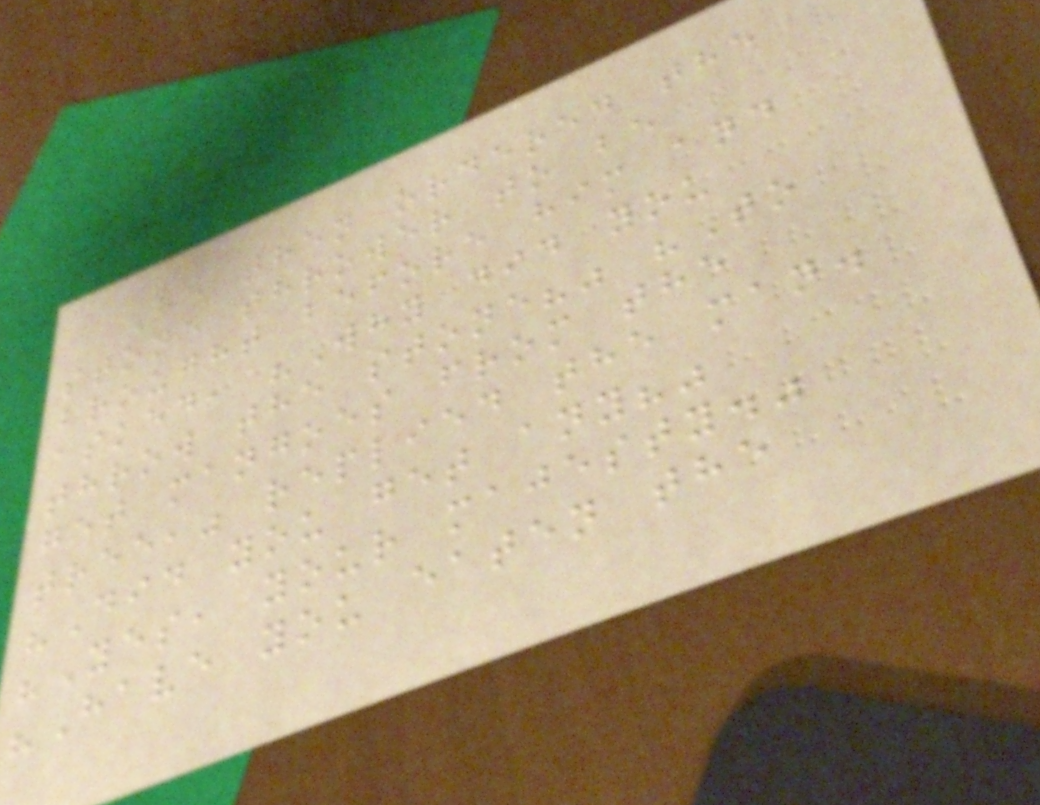He then ordered the
stone thrower to be
brought before him and
asked, "Why did you
throw the stone?" "To
get mangoes from the
tree," replied the man.
"Did you get any?"
"Yes, your majesty."
"Have you eaten the
